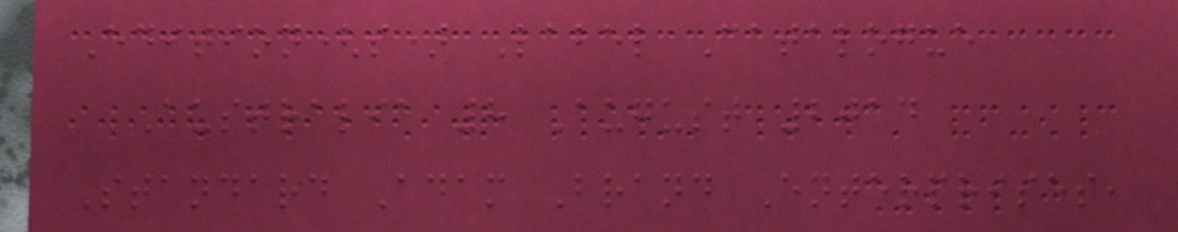Edition(s) Label Catalogue
Australia 8 August 2014
Standard Adam Brand Enterprises,
